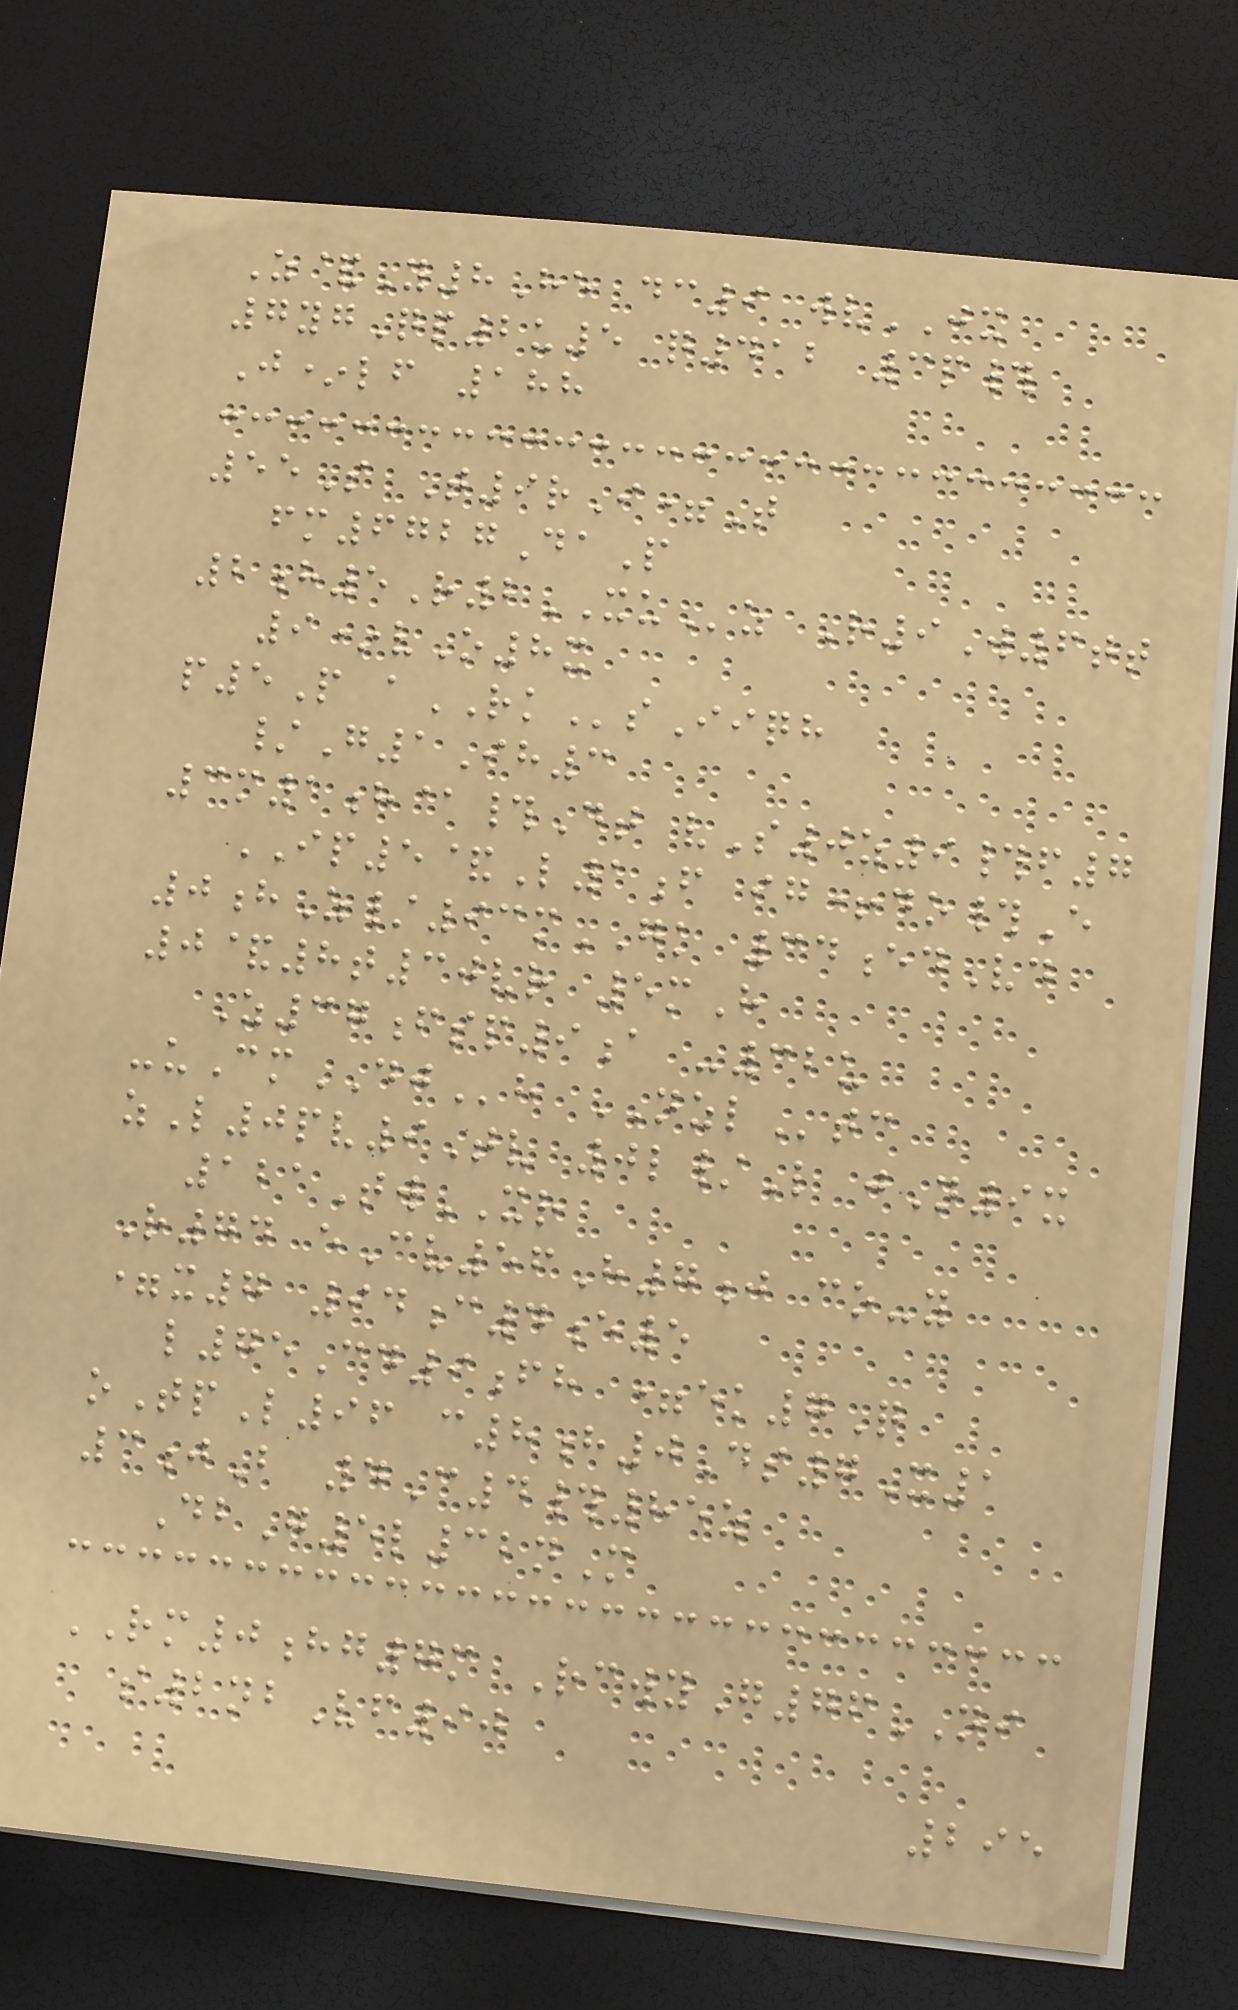Z&Y8He dc9 wvJX
7ygQp2u5 q412 3p#
J*lf 188
55S T9rI=T
fm6727DaP
2h5R2XUz R9W6tt
9*vO8x
p5P aRKsIiqh
/G1Ih3
3m1h@#Dt vS0z9#f7
IP5&L1f ig+do#E
0hZ/93mGK 34edVd
0&8t30vr 5mH
Z37fsp9a -32u
-uCmDJh NZLtc
zL0pv9Tv 0l/L jN9x
121TwXR
R74 eCv56H7j co-y
=x7 94c4e5
l75Cd9fh =ek7Q
oTpL96 c8h0Ds7X1
3jB 4C4#85z
DbG5l32nM
RM0hg7m RcwyG76NI
s2nbVf90
295
